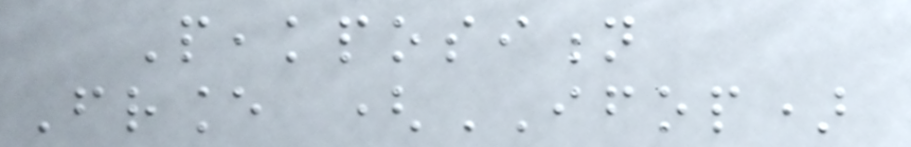Peakposition
France (IFOP)
